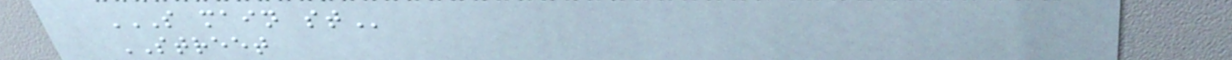S MAIN ST
STREET
